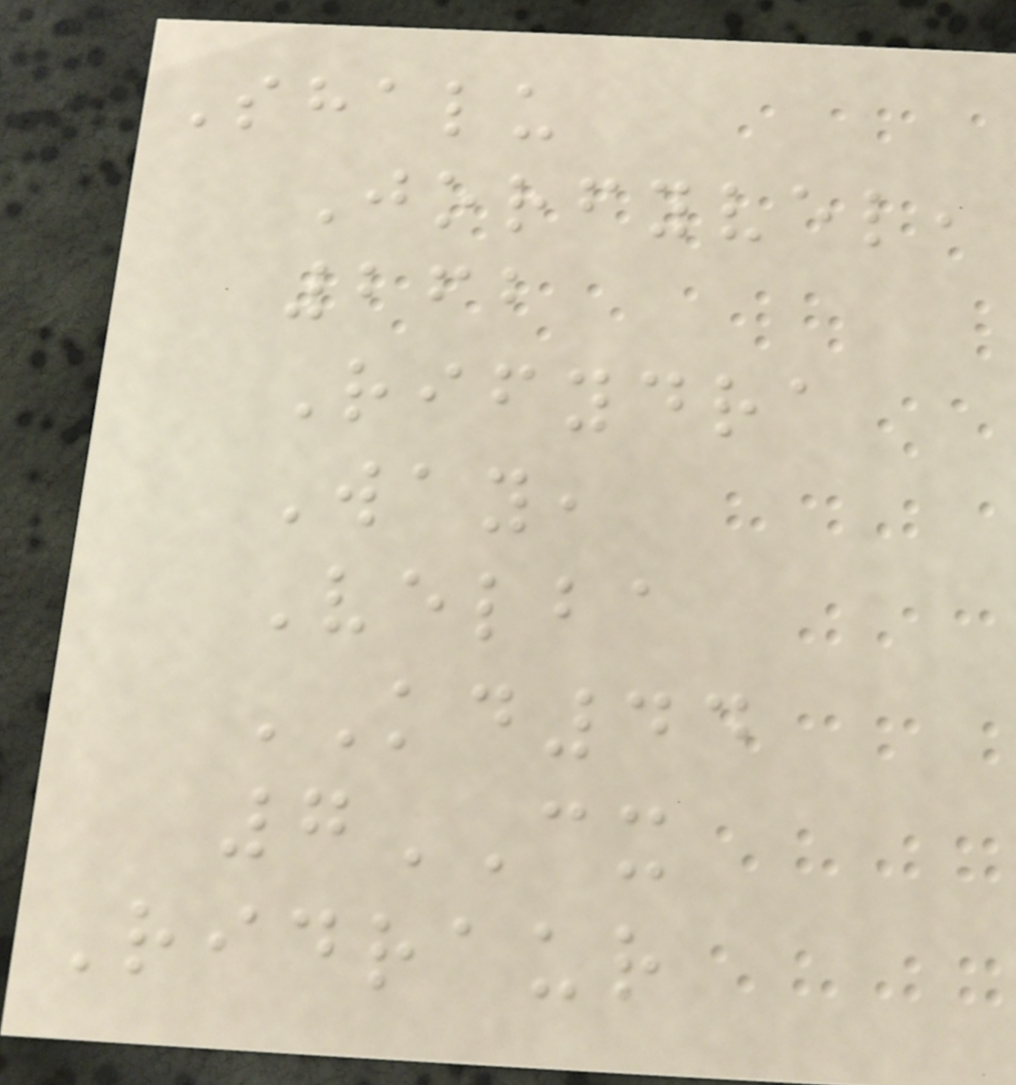Shalu
Jorfyvel,
262
Rifydra
Way,
Velba
KD44
7CX
Ridraur
